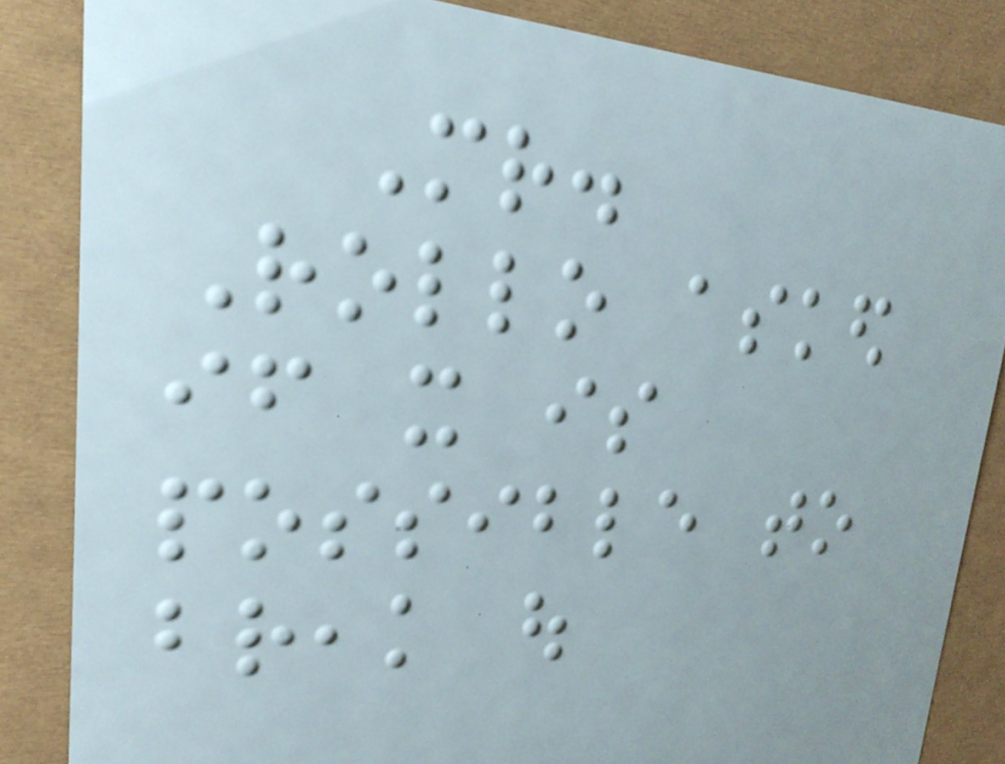Mr.
Rollo asked
if it is
possible to
break out
